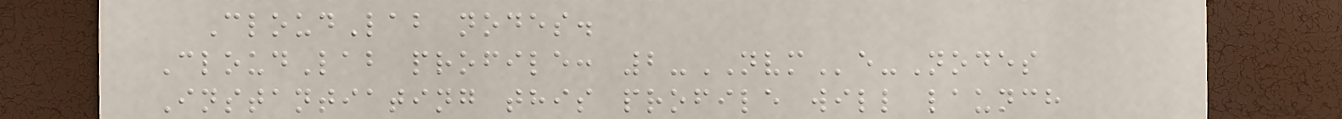CloudLab nodes.
CloudLab profile: 2-NVMe-Nodes
Instantiating this profile will launch
